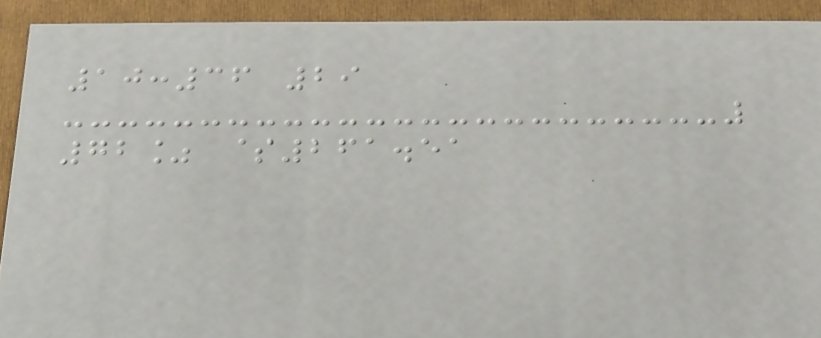10:36 29
72% $261.51
